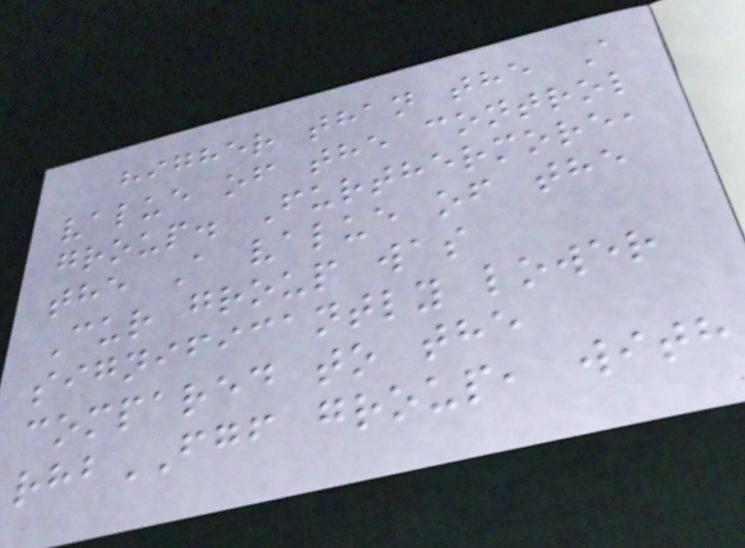higher than the A
value of the control
group. Furthermore,
the A value of the
Cur group was
significantly lower
compared to the
rhbFGF group, with
